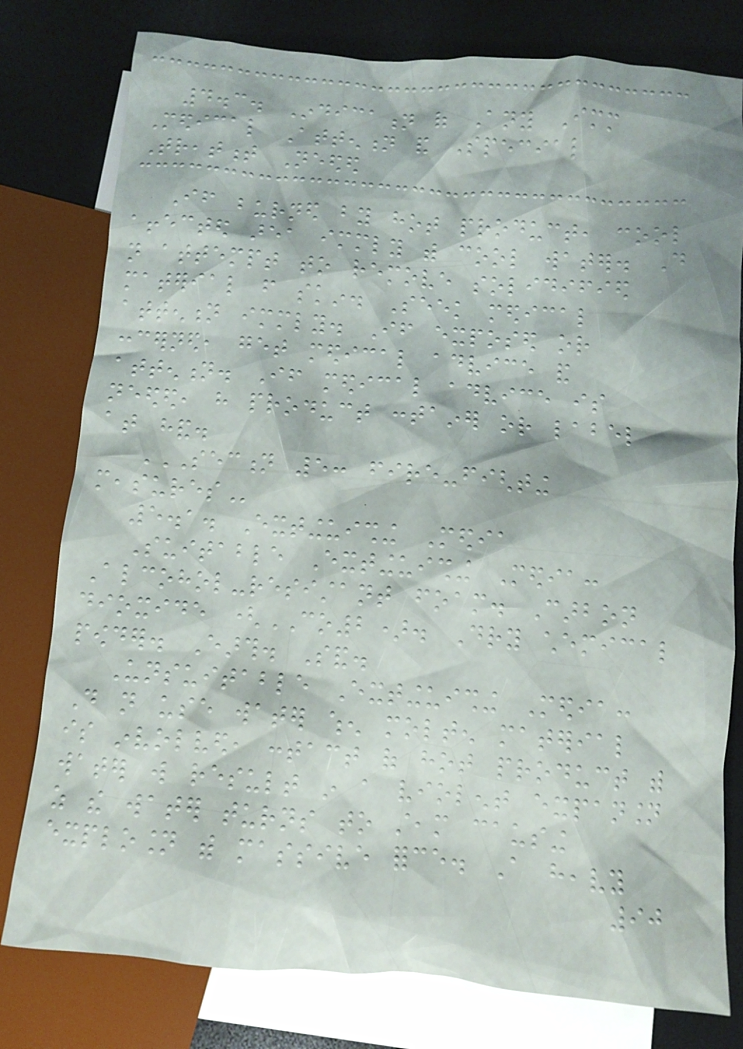4.3. Indication of Any Immediate
Medical Attention and Special
Treatment Needed
If burned by hot product, cool
affected area immediately with cool water. Do
not attempt to remove solidified
material from skin. Seek medical
attention immediately. If exposed or
concerned, get medical advice and
attention. If medical advice is
needed, have product container or label
at hand.
SECTION 5: FIRE-FIGHTING
MEASURES
5.1. Extinguishing Media
Suitable Extinguishing Media:
Alcohol-resistant foam. Carbon
dioxide (CO2). Dry chemical
powder. Earth. Sand.
Unsuitable Extinguishing Media:
Do not use water when molten material
is involved, contact of hot product with
water will result in a violent expansion
as the water turns to steam causing
explosion with massive force. A heavy
90
